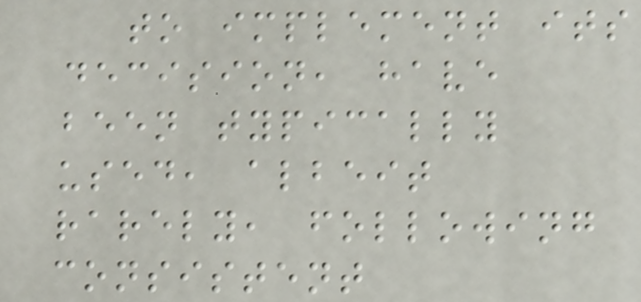to implement its
decision, have
been typically
used, albeit
rarely, following
consistent
